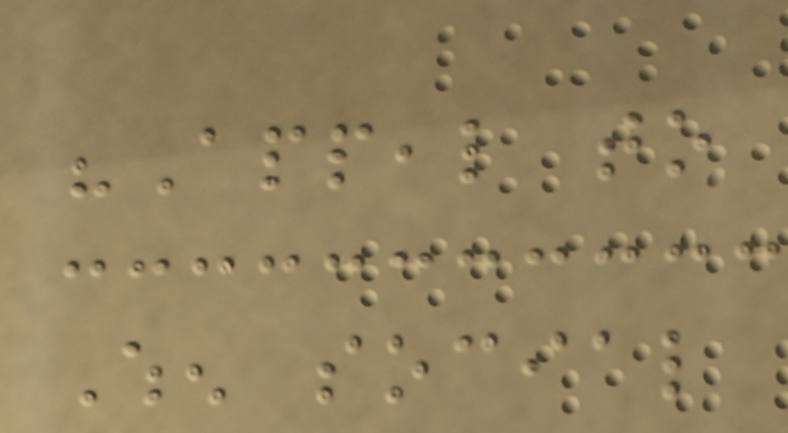"Appeal to
When social
